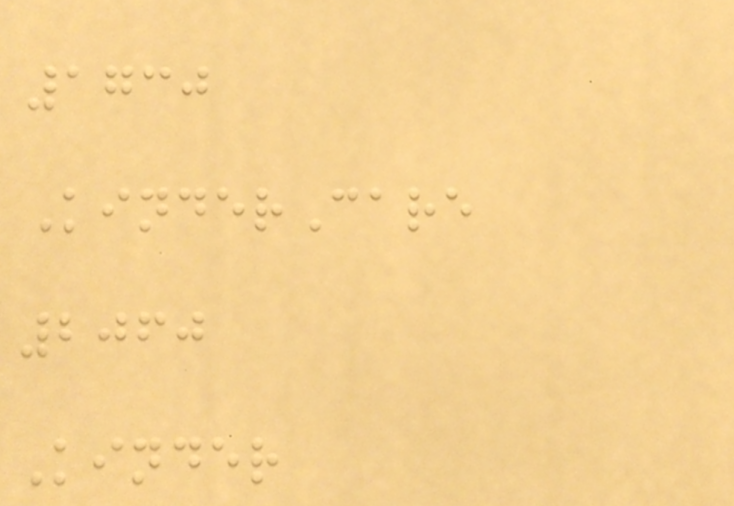1730
KinderCare
2060
Kinder
